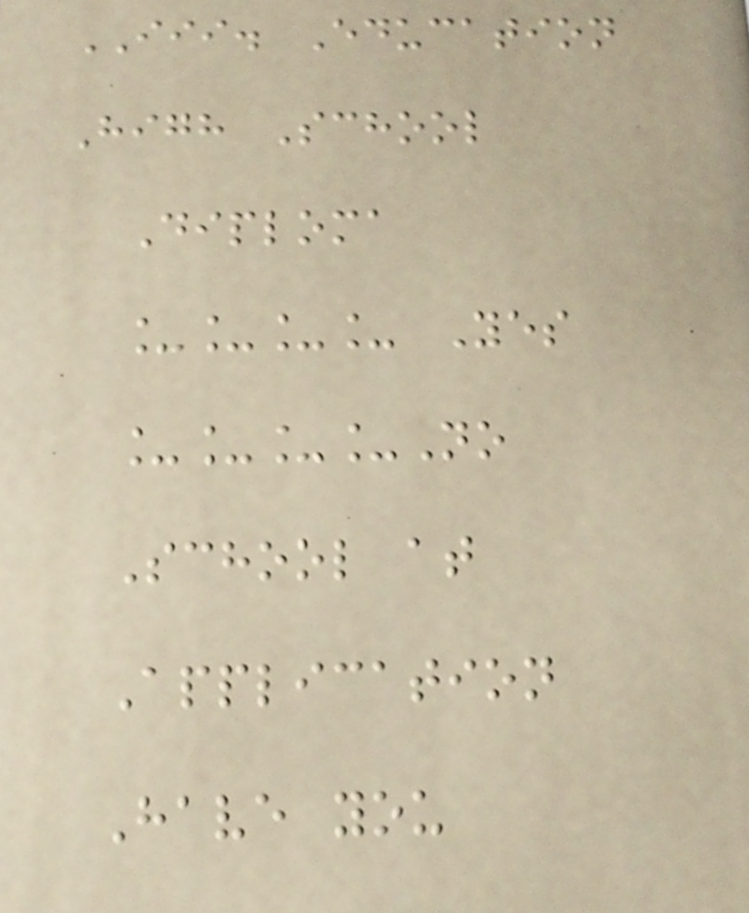III. Education
High School
Diploma
____ Yes
____No
School at
Application
Have you
